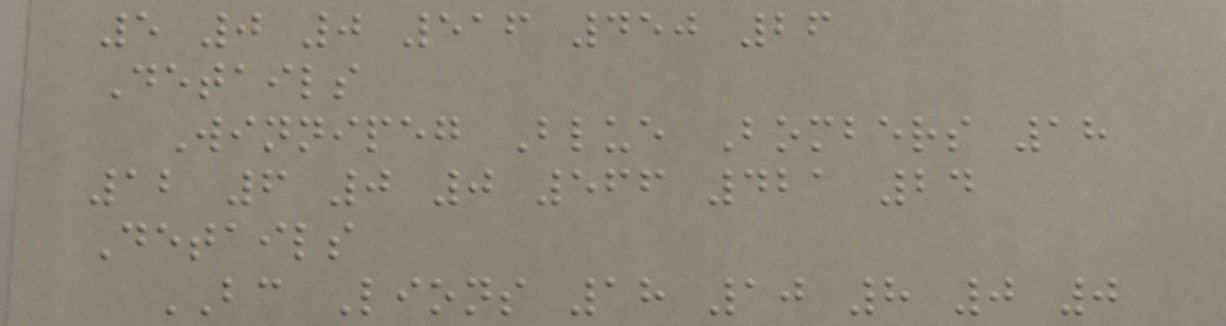5 0 0 516 450 26
Details
Winnipeg Blue Bombers 18
12 6 0 0 566 421 24
Details
BC Lions 18 10 8 0 0
